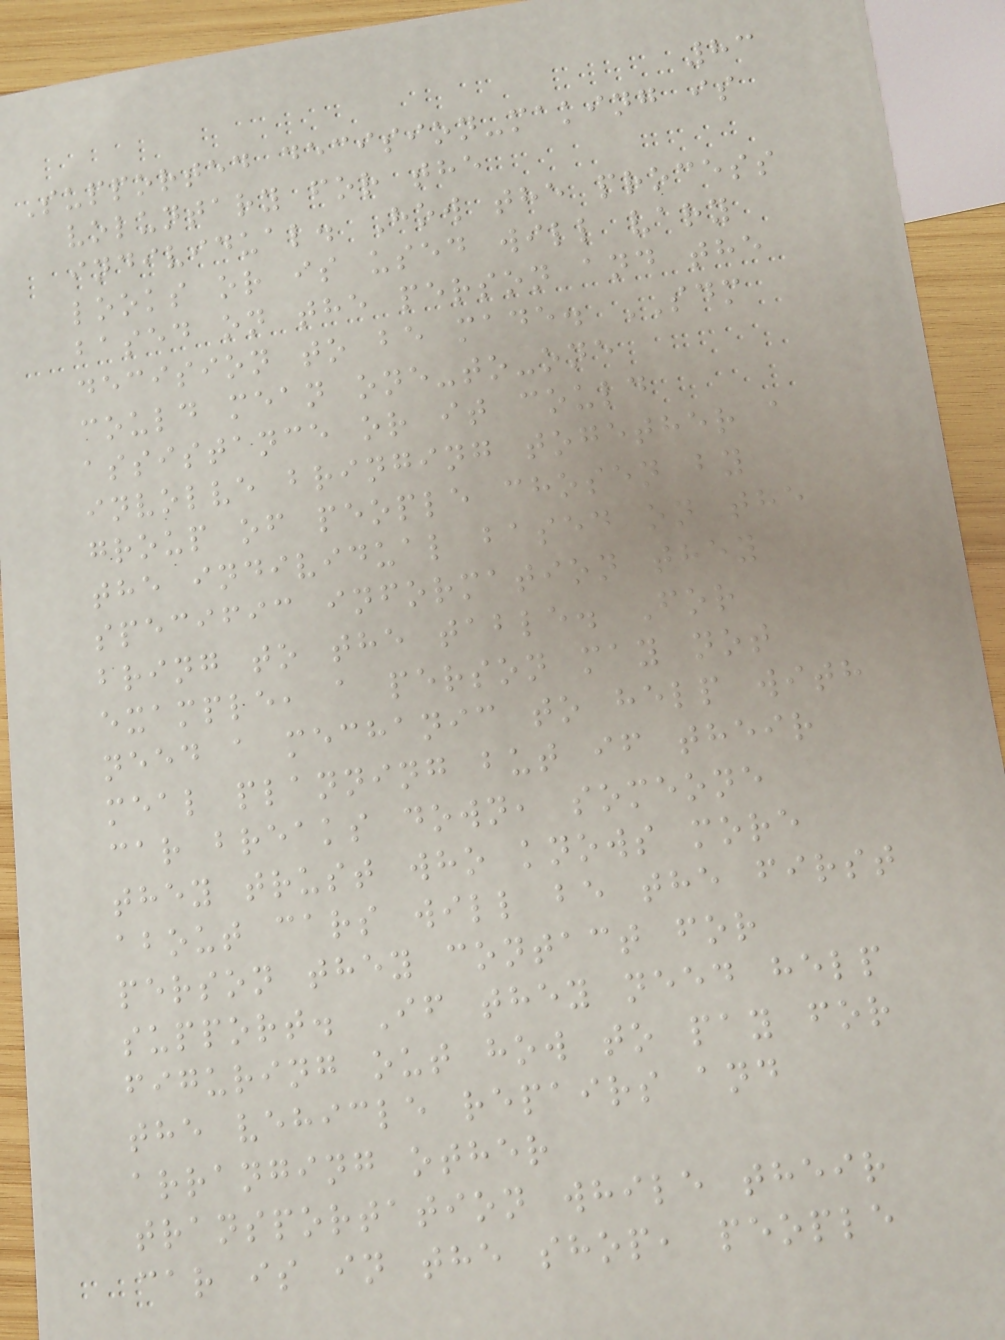83
Supported decision-making is
voluntary for the
individual. How the process
looks or is used will vary
based on the person and the
decision to be made. SDM
could mean one-to-one
assistance or it could
involve bringing together a
group of people chosen by
the individual based on the
specific information they
bring to the table. For
example, a person may not
need a mechanic to help with
meal planning but if their
car breaks down, someone
they trust who knows more
about cars will be the first
person they contact for
support. If they need help
figuring out how to pay for
the vehicle repairs and
arranging other
transportation while their
car is in the shop, people
